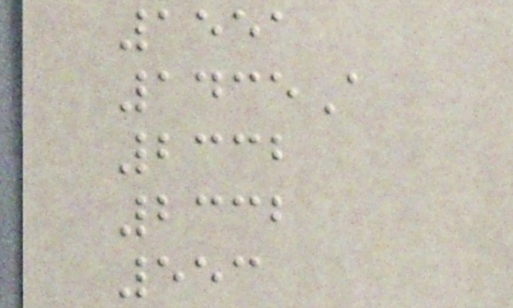1551
1435A
2332
2332
553
